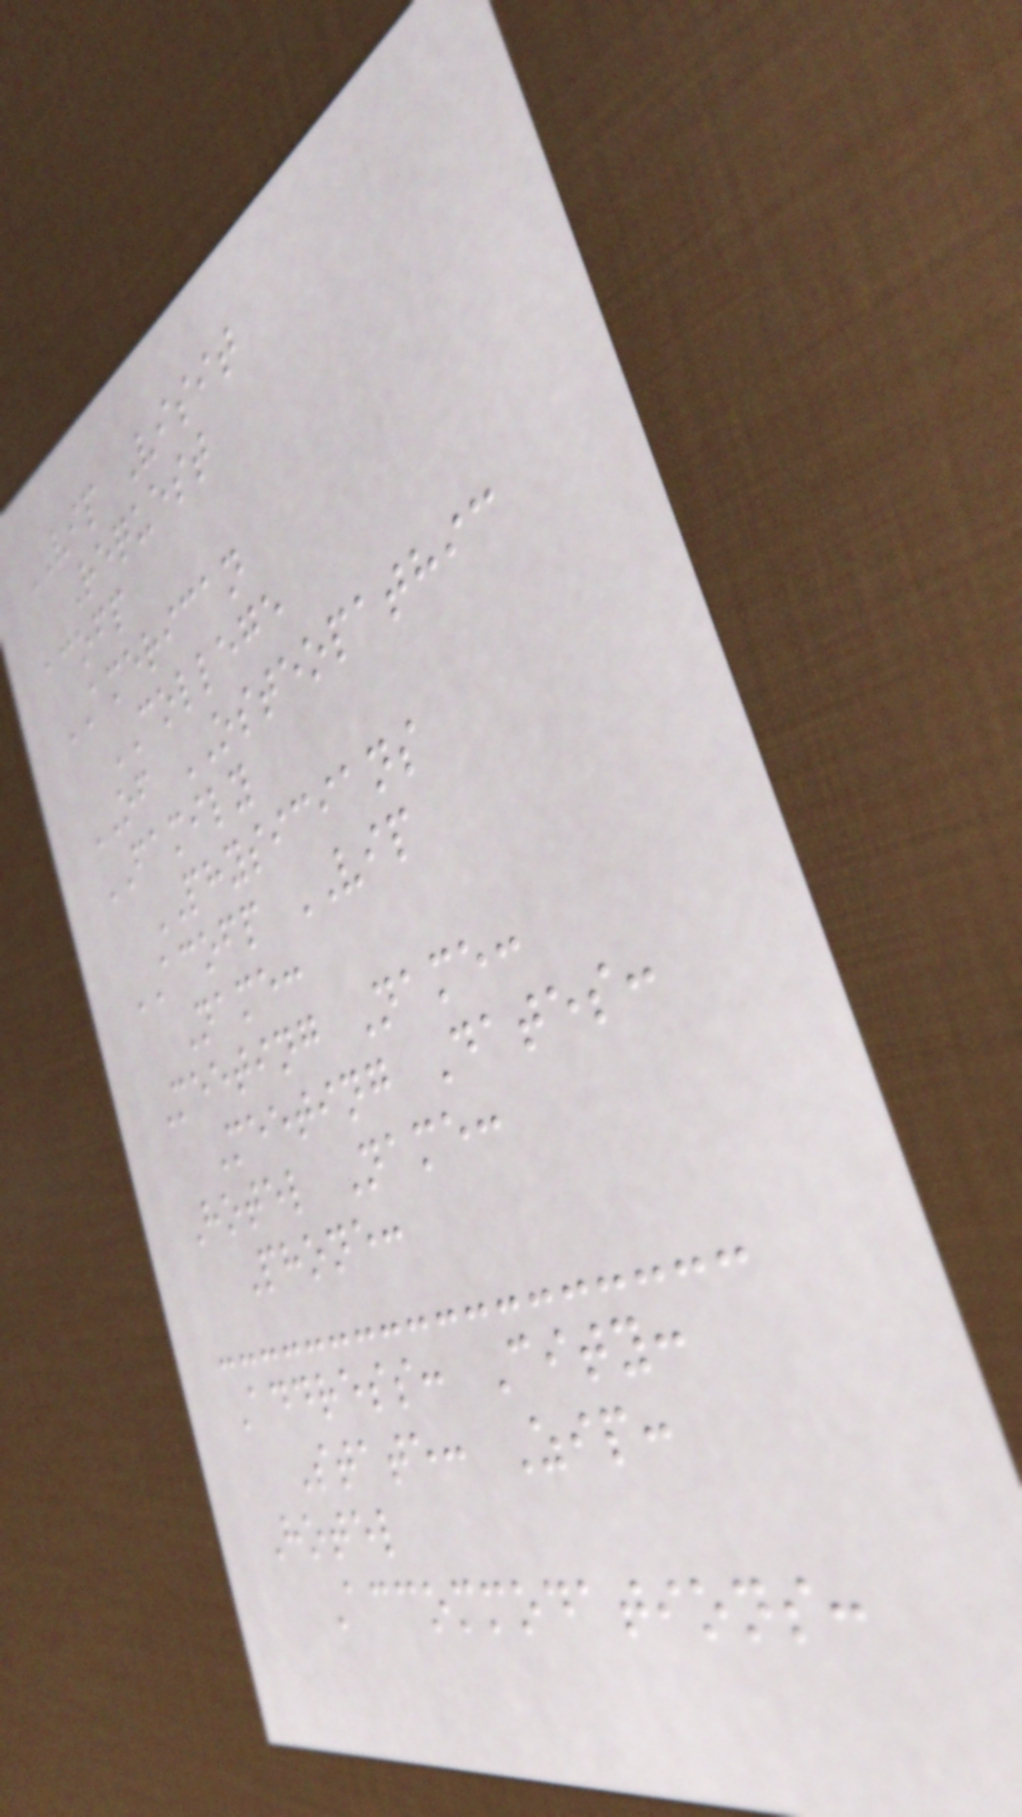VIP Visit
Request
acofp
AMERICAN
COLLEGE
OF OSTEOPATHIC
FAMILY
PHYSICIANS
ACOFP VIP
Name:
Meeting Name:
Meeting Dates:
Hotel Name:
Phone:
Address: City:
State: Zip:
Hotel
Accommodations:
